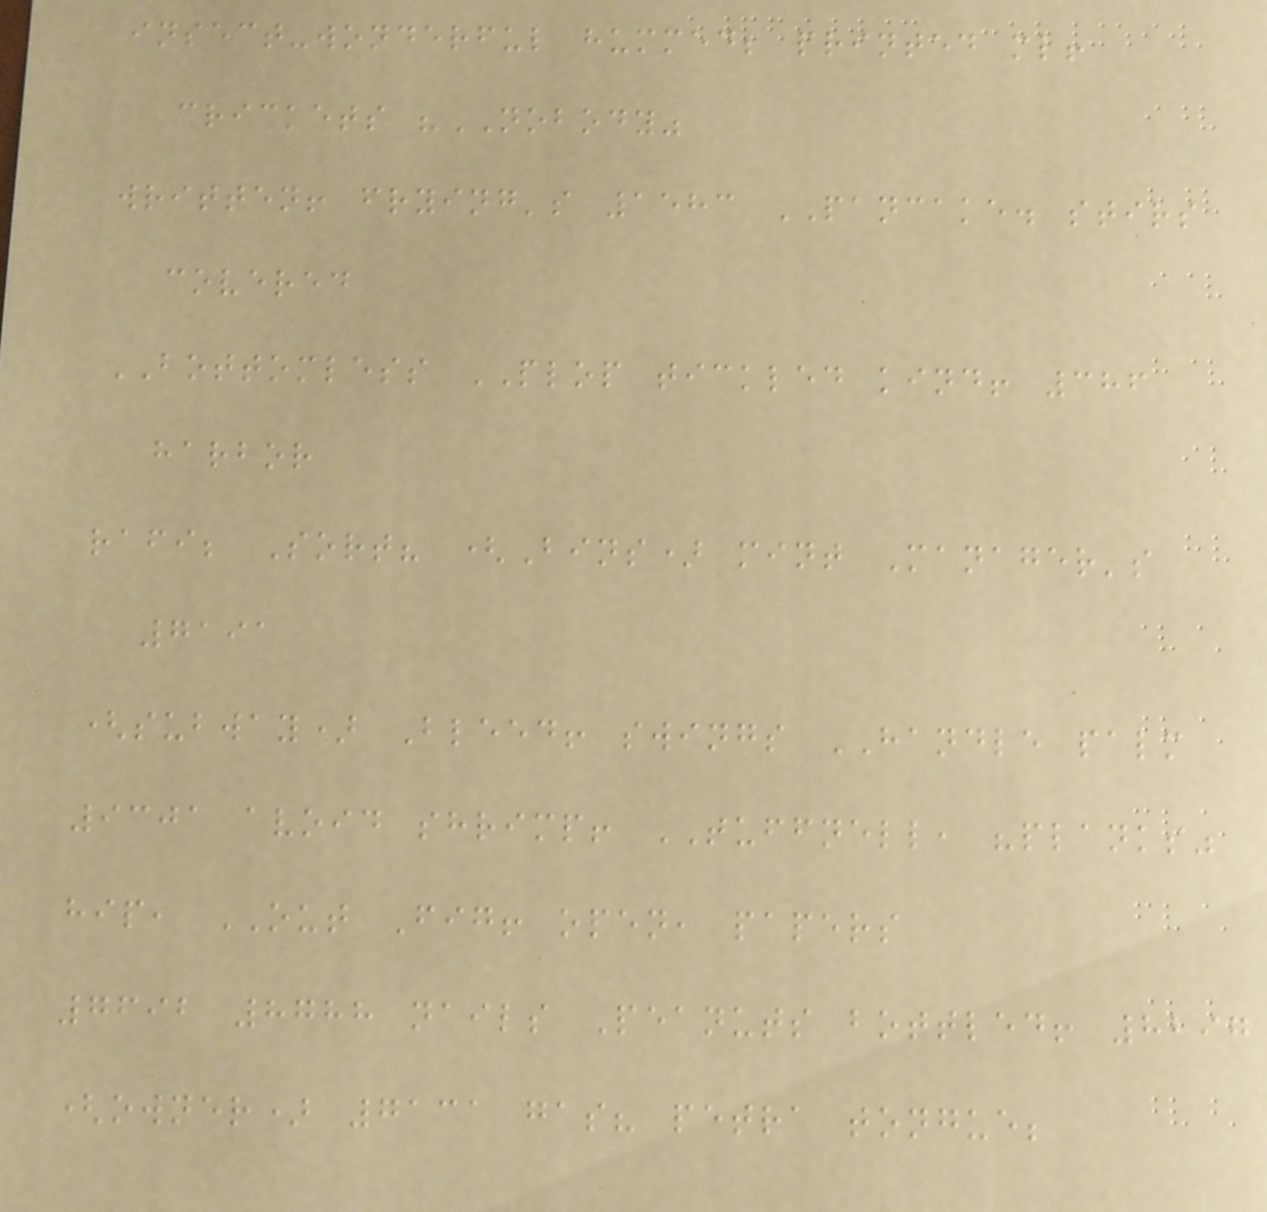insect-wonderful hummed; printed ml!
crickets "NOBODY"
written! frying's 1583 PANCAKE. stirs
covered
BOTTOMLESS PLOP tickled kind! 386
harbor
rafi; Sort? (Bins) mint Manager's
7191
(subway) Bleed! swings HANDLE palm
9301 avoid shrimp! TUFFNELL, "planks"
hip, OUT Fig! open, papers
7692 8788 nails Peanuts bottled! 8297
(owner) 7131 gas? petra tongue;
